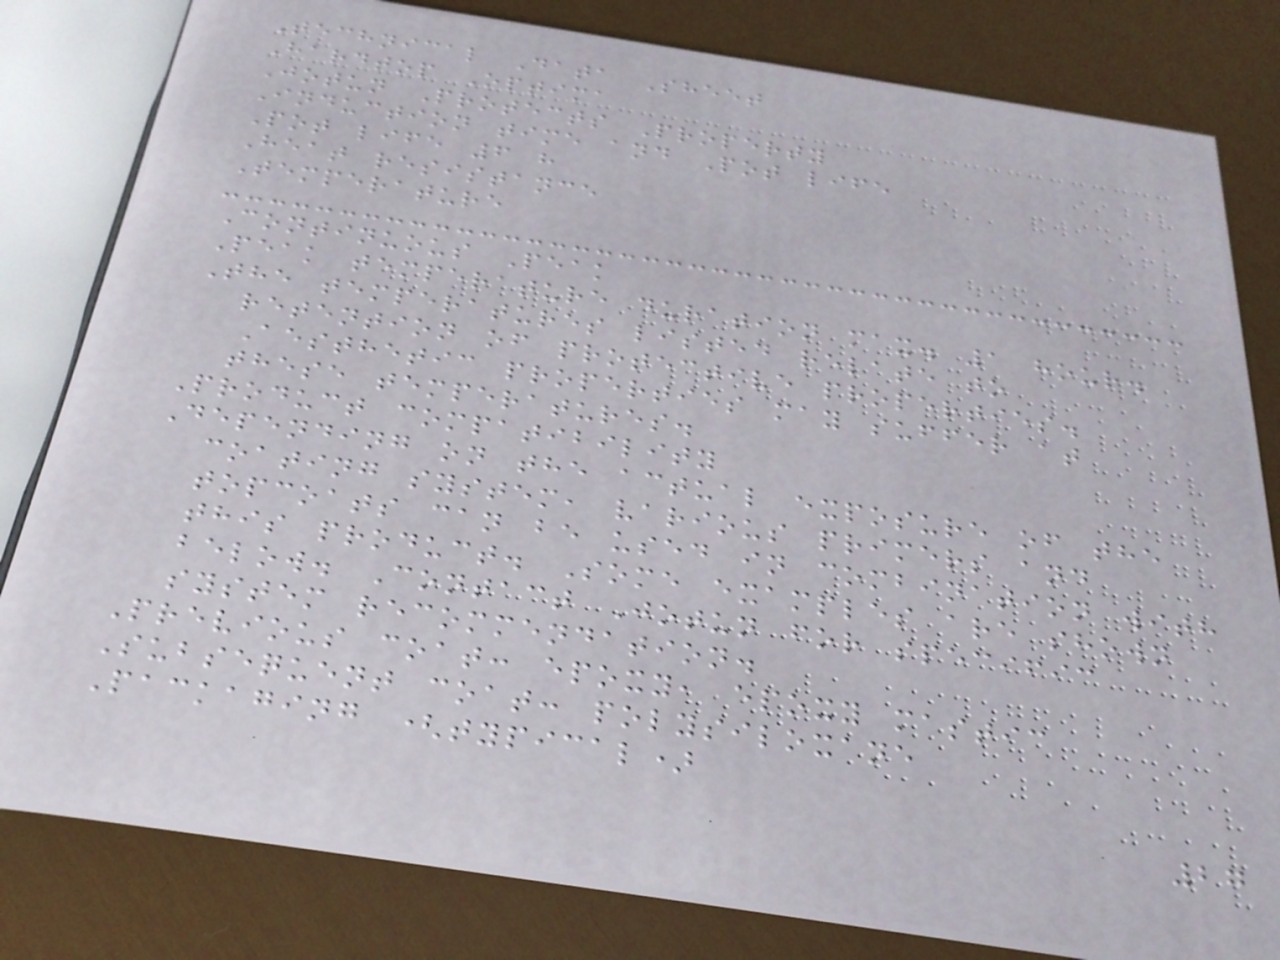Technical Data Sheet
Hardtop Optima
Jotun Protects Property
Induction time and Pot life
Pot life 6 h
Heat resistance
Temperature
Continuous Peak
Peak temperature duration max. 1 hour.
The temperatures listed relate to
retention of protective properties.
Aesthetic properties may suffer at
these temperatures.
Product compatibility
Depending on the actual exposure of the
coating system, various primers and
topcoats can be used in combination with
this product. Some examples are shown
below. Contact Jotun for specific
system recommendation.
Previous coat: epoxy, epoxy mastic
Subsequent coat: polysiloxane
Packaging (typical)
27
